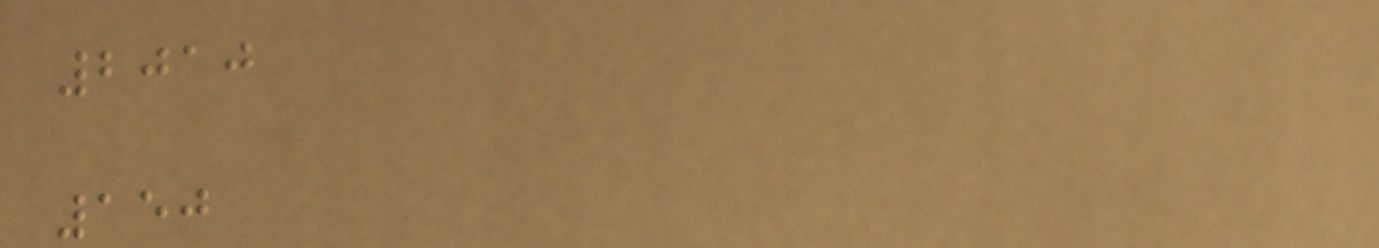2010
150
